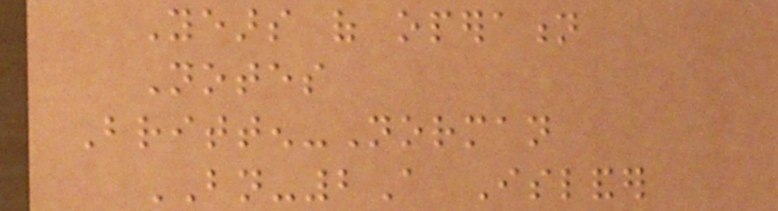Years of operation
Notes
Britten-Norman
BN-2A Islander
